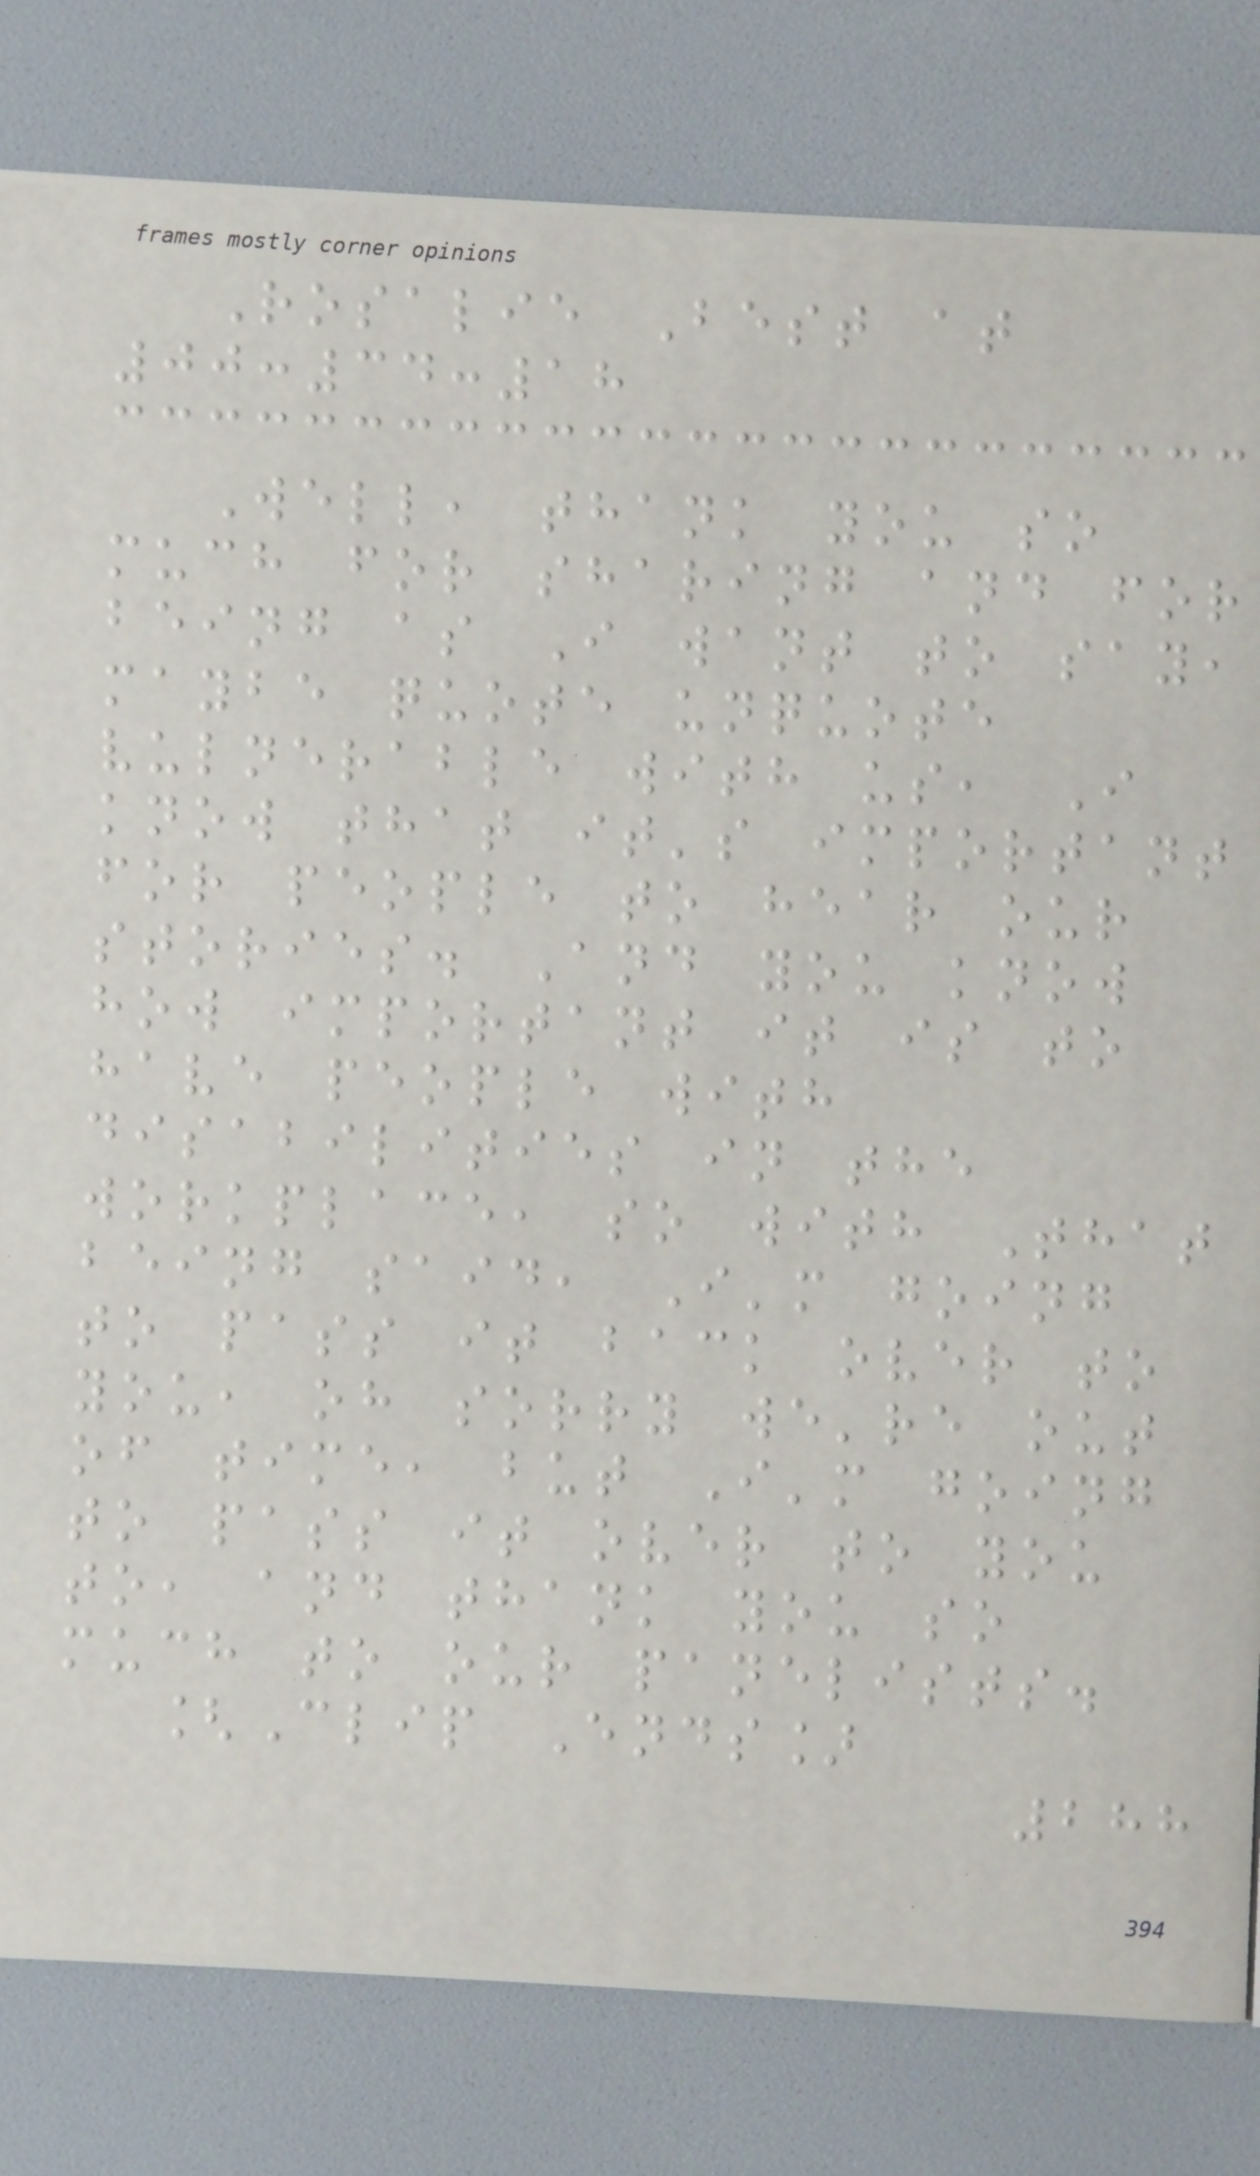Rosalie Best at
00:34:18
Well, thank you so
much for sharing and for
being as I want to say,
maybe quote unquote
vulnerable with us, I
know that it's important
for people to hear our
stories. And you know
how important it is to
have people with
disabilities in the
workplace, so with That
being said, I'm going
to pass it back over to
you, oh sorry we're out
of time, but I'm going
to pass it over to you
to, and thank you so
much to our panelists.
[Clip Ends]
288
